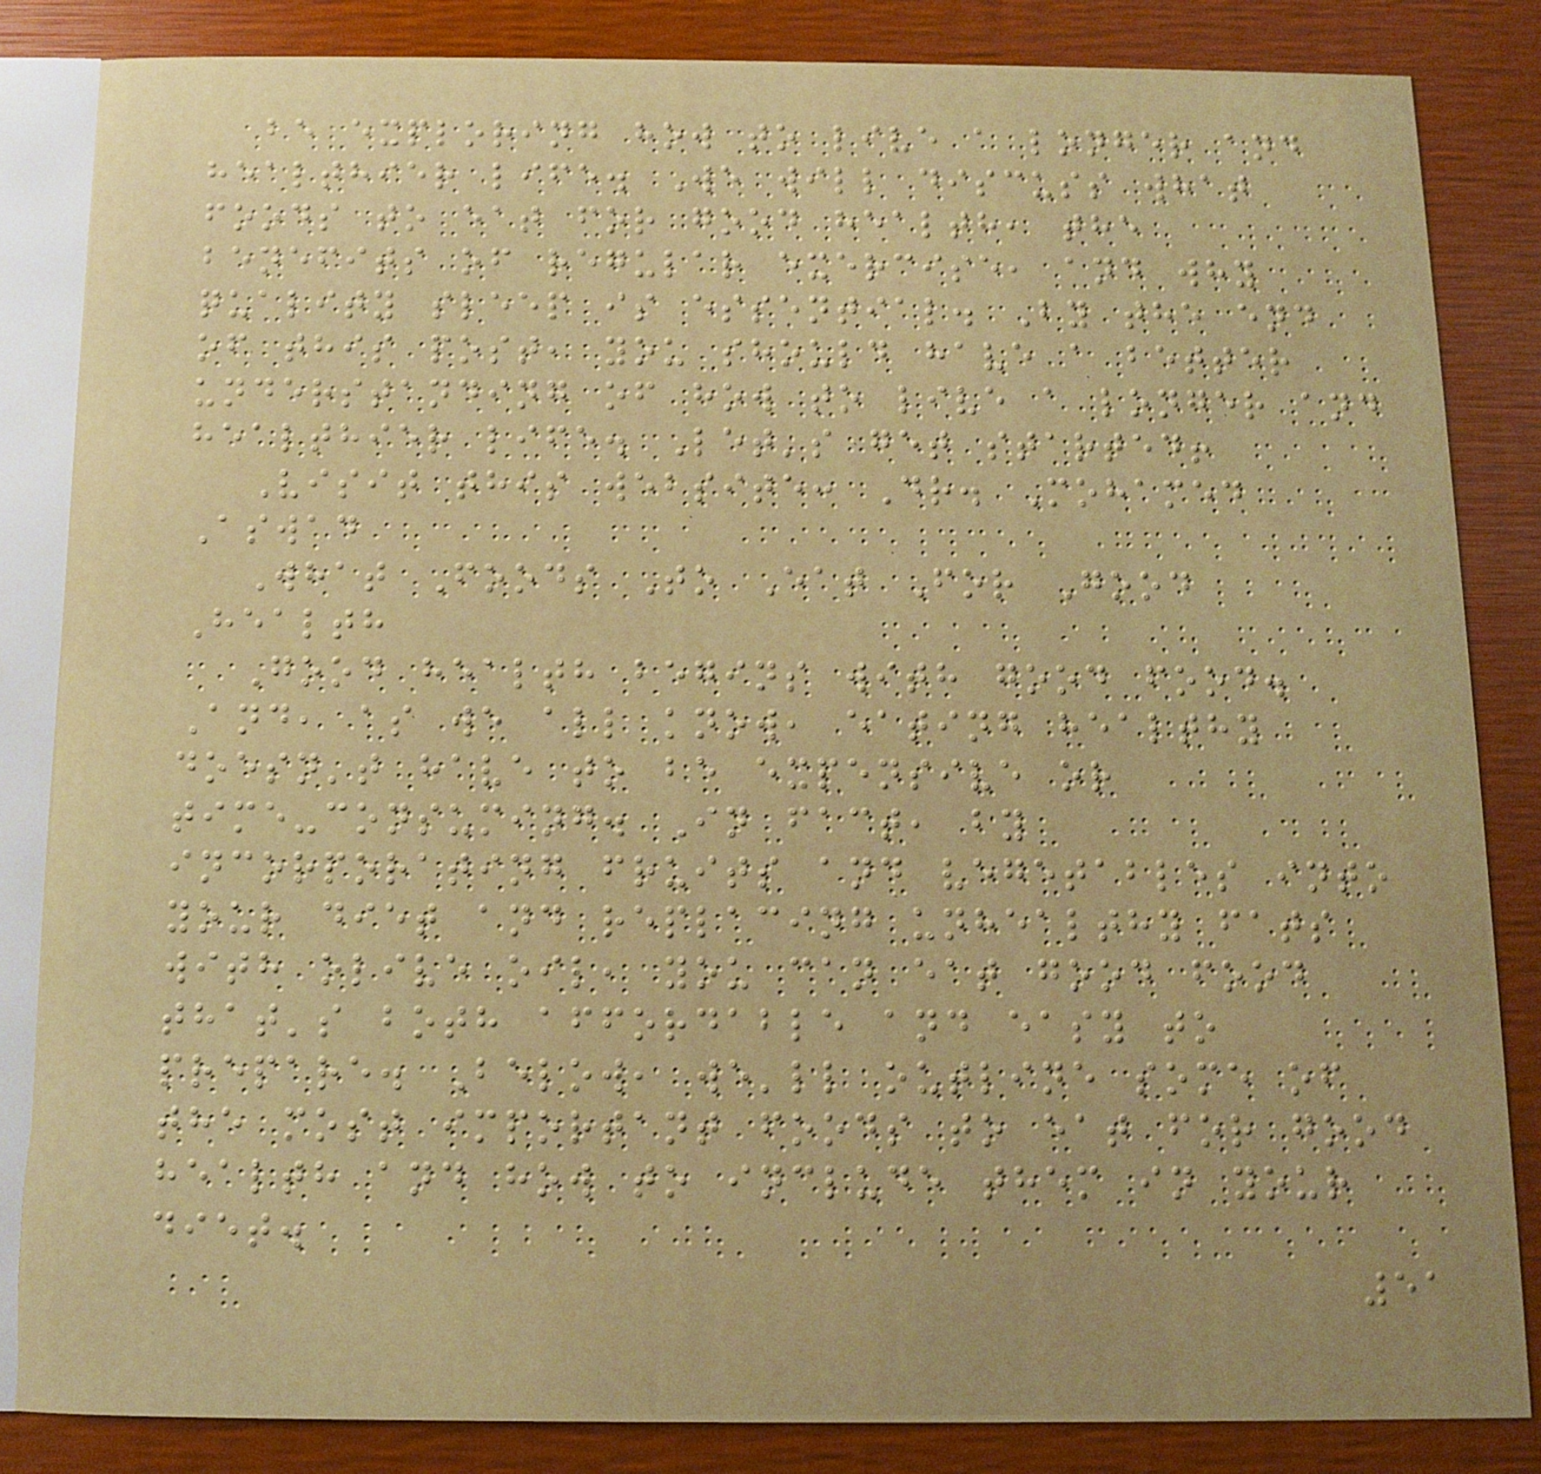be exploring how to live a longer and
healthier life. We will discuss what
foods to eat for good health, the
benefits of regular exercise, and why
quality sleep is essential. By the end
of this post, you should have a better
understanding of how to live a longer and
healthier life. Let's get started!
Visit this website: Dr. Mohamed
Aswad
What Foods To Eat For Good
Health
Good health begins with good food.
And, as we all know, eating healthy
doesn't have to be expensive or
time-consuming. In fact, by
incorporating fruits and vegetables into
your diet and replacing unhealthy fats
with olive oil, you can eat good food
that's both affordable and easy to
prepare. Below, we'll outline some of
the most important foods to eat for good
health and how to include them in your
diet.
51
